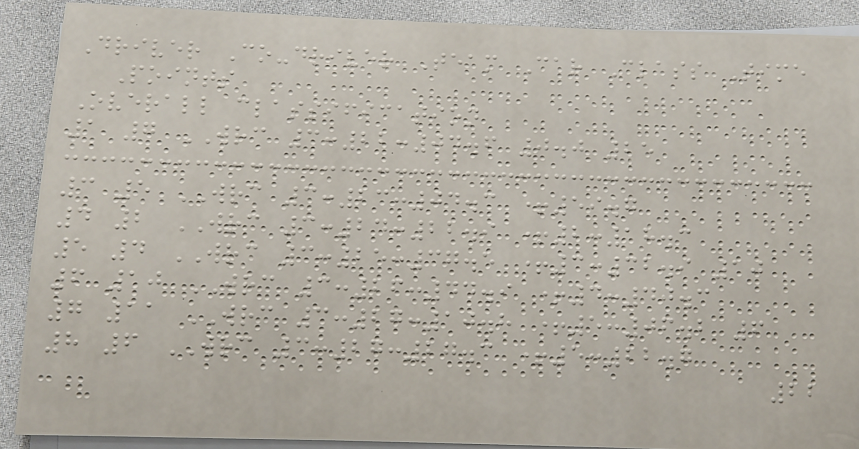Driver Co-driver Team Car Class Time
Points
Overall classification
1 7 WRC 3:22:04.6 0.0 25
3 5 WRC 3:23:04.3 +59.7
4 2 WRC 3:24:22.9 +2:18.3
5 4 WRC 3:25:37.5 +3:32.9 10
6 10 WRC 3:26:44.9 +4:40.3
7 11 WRC 3:27:10.8 +5:06.2 6
8 6 WRC 3:27:27.3 +5:22.7
22
